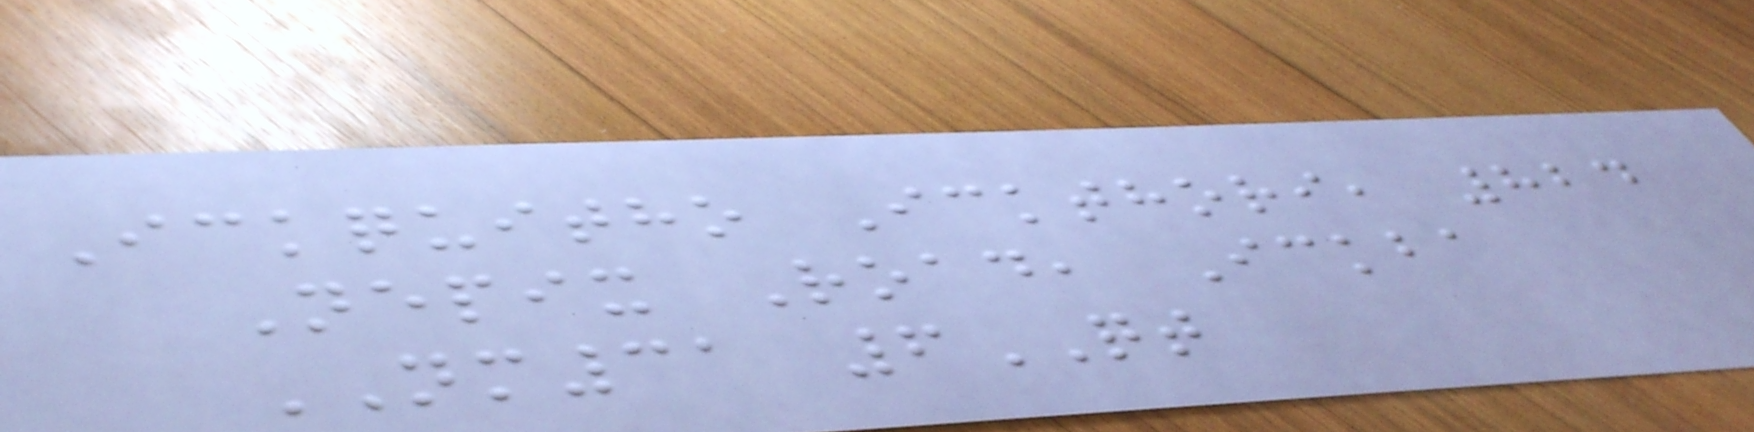Ickquitho Ickthori, 824
Nepix Road, Ickba
NM31 6QT
